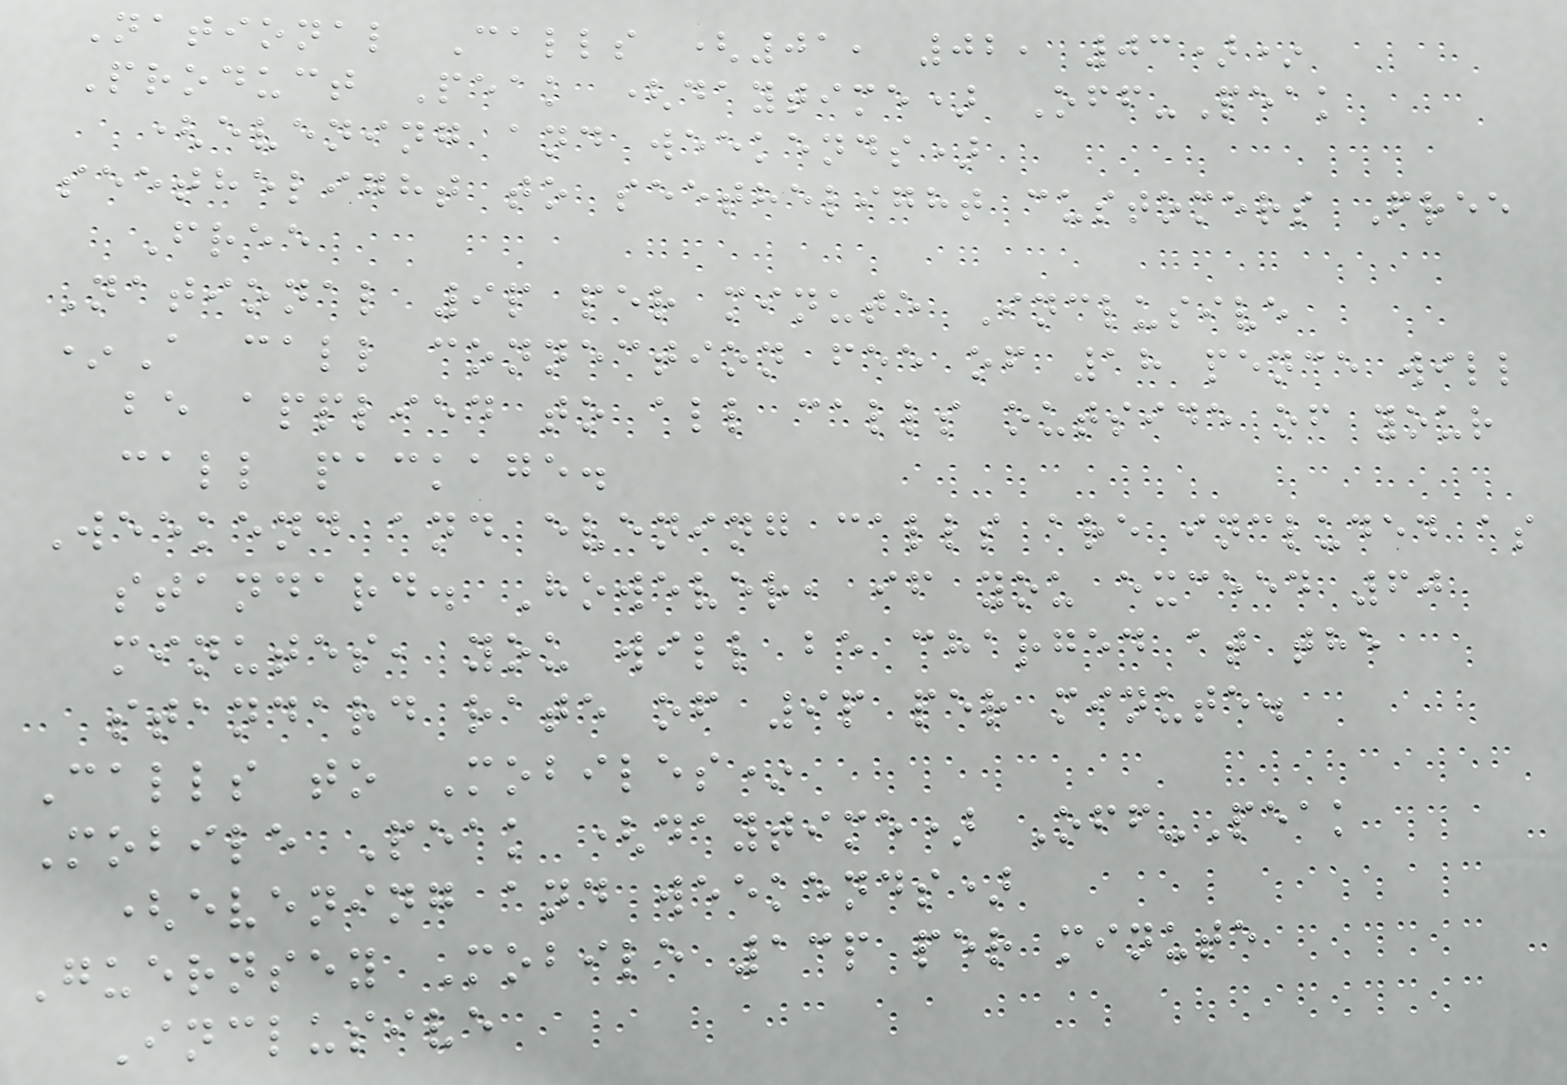National Calls (01, 02, 03)*
Product Peak (daytime) Off-Peak
(evening and weekends)
seethelight to seethelight customers Free
Free
National 9p per minute Inclusive
*A call connection fee of 18 pence will
be applied to all calls outside of your
call package.
Weekend and evening calls are included as
standard. However, if you exceed 60
minutes, you will be charged at the
standard rate of 9p per minute.
Calls to Mobiles*
Mobile Peak (daytime) Off-Peak
(evening and weekends)
Guernsey Mobile 13p per minute
Inclusive
